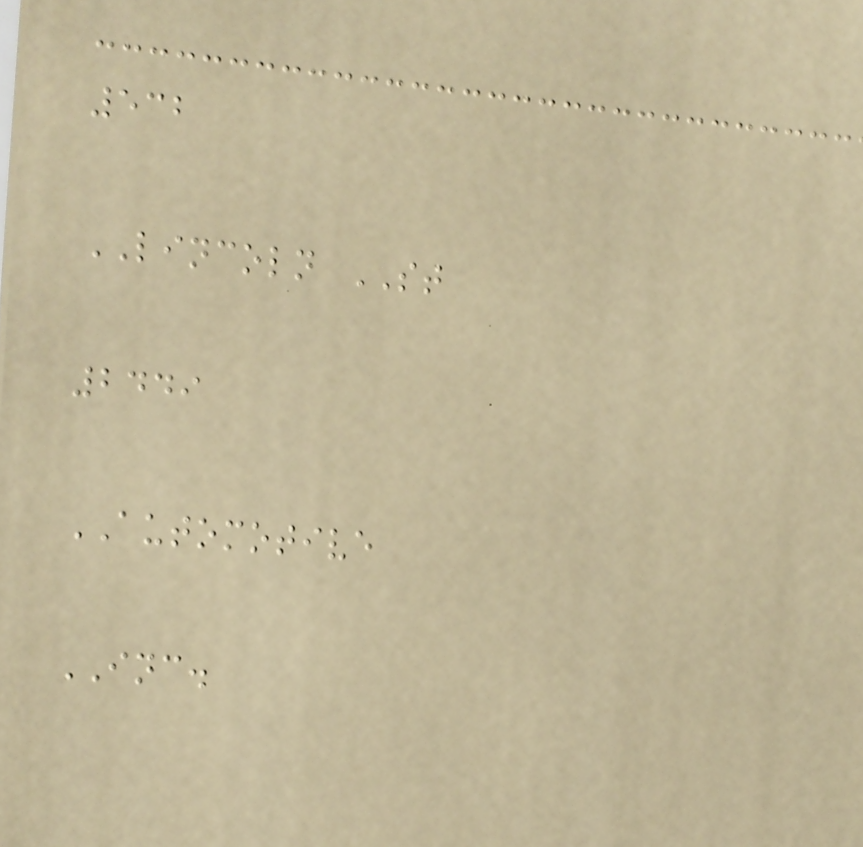532
LINCOLN ST
2449
AUTOMOTIVE
INC.
